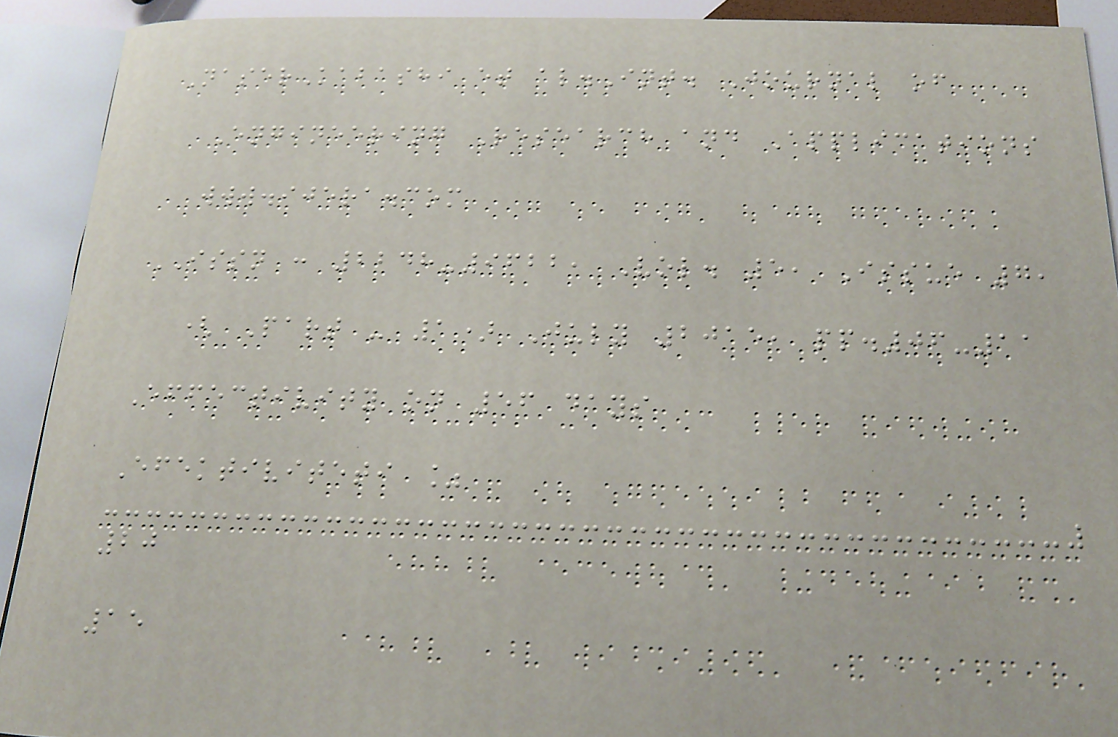NaserKabashi et al.Int. Journal of
Engineering Research and Applications
www.ijera.com
ISSN : 2248-9622, Vol. 5, Issue 7,
( Part - 1) July 2015, pp.06-11
Effectivity on 56 days
Efektiviteti %
20
15
